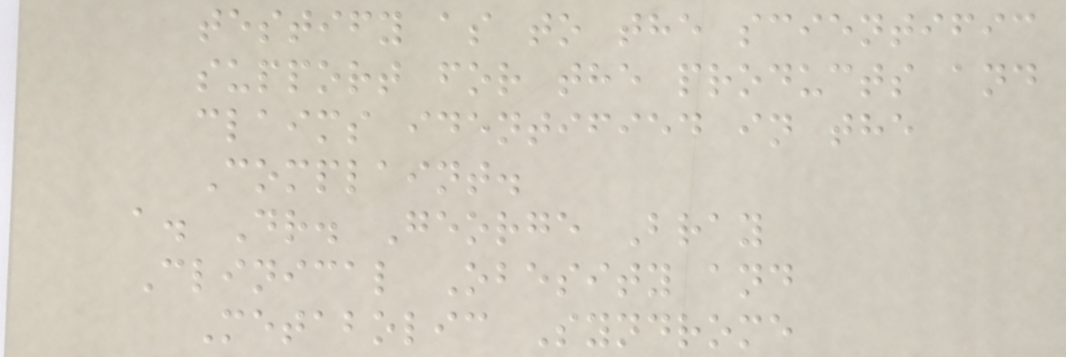testify as to the scientific
support for the products and
claims identified in the
Complaint.
a. Dr. George Bray
Clinical Obesity and
Metabolic Syndrome
